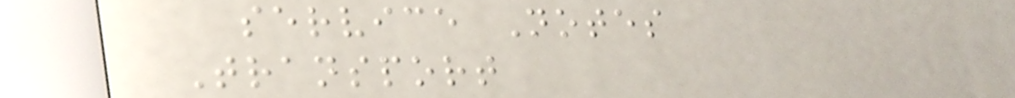service Notes
Transport
